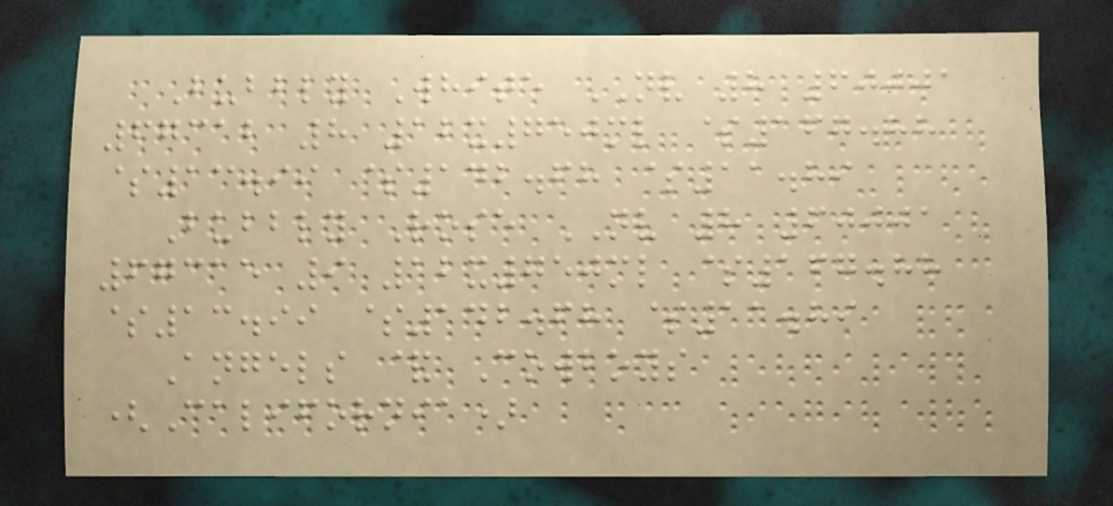Bubbly White NV 8 60001
67312 8 12x750ml $167.88
$13.99 $142.68 $11.89
Bubbly Rose NV 8 60001
67315 9 12x750ml $167.88
$13.99 $142.68 $11.89
Angels & Cowboys
(California)
